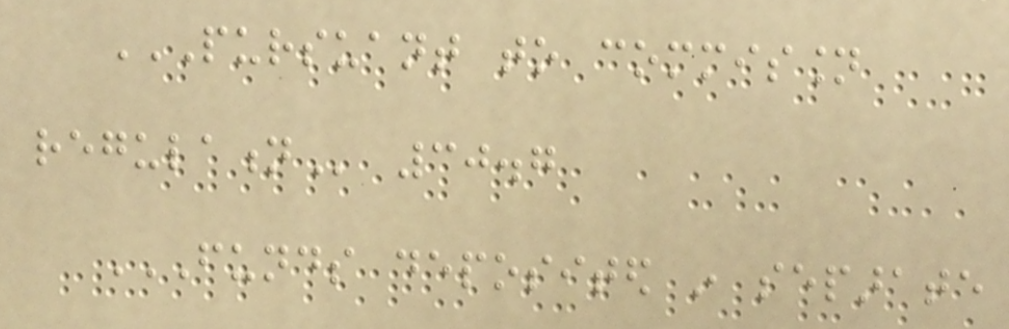PURSUANT TO COMMISSION
REGULATION 30.7
FUNDS DEPOSITED IN SEPARATE
